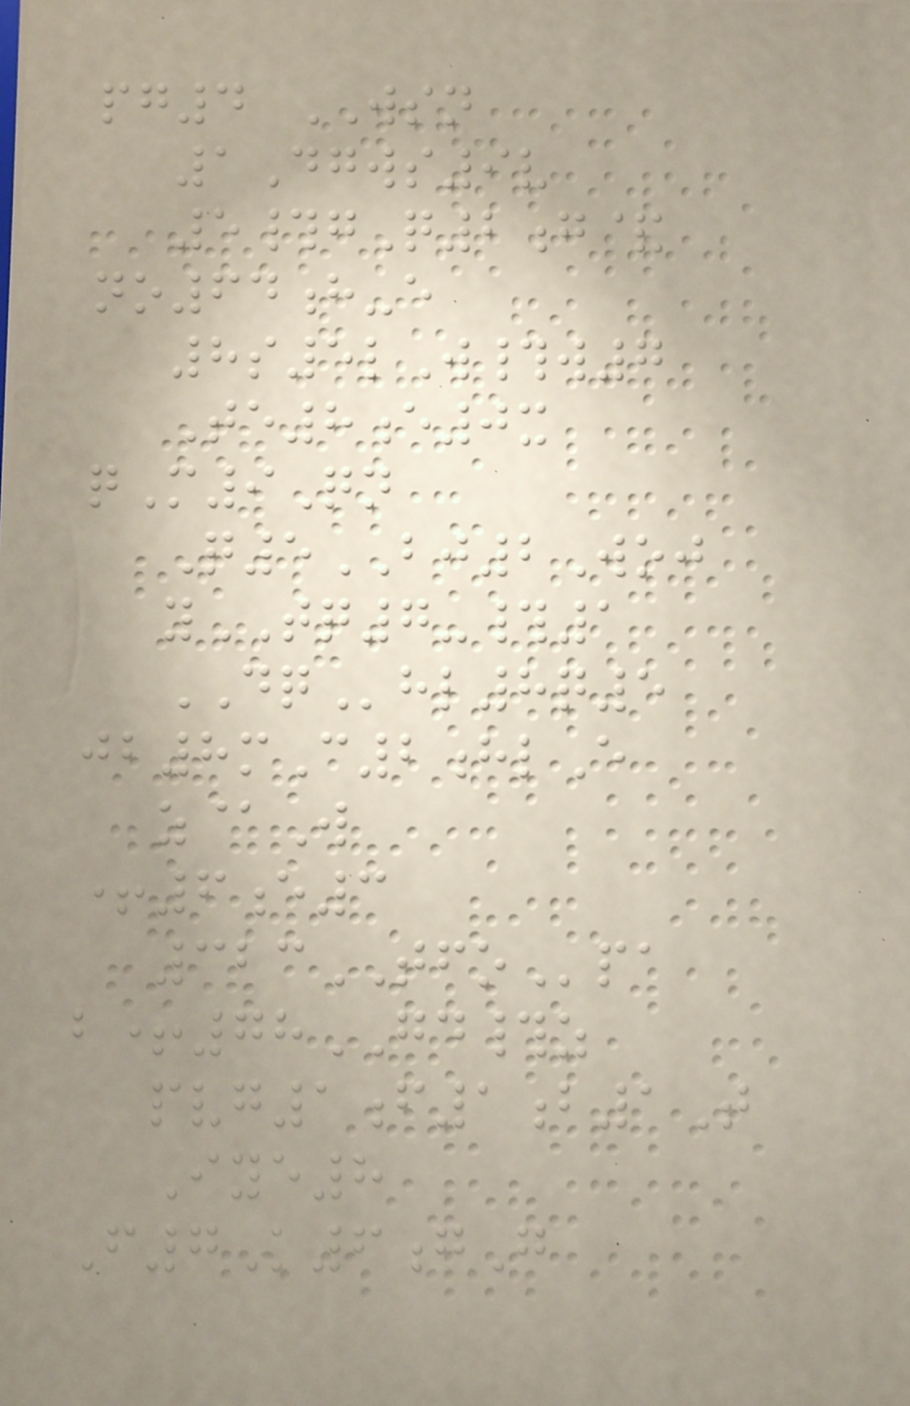pg4 WSN
1Dgws9v
5#gQ2g&
no64h-e
8s5lW#w7
Te8e0x
qM9Qn
Q5BJ2Woj
yTQ7-#1
DQhl8q5
jb8mC2hlE
z@W
+6e3
323TFOpa
b+78GD#z
pvg1f1b1T
Iye8
F7K6gG
